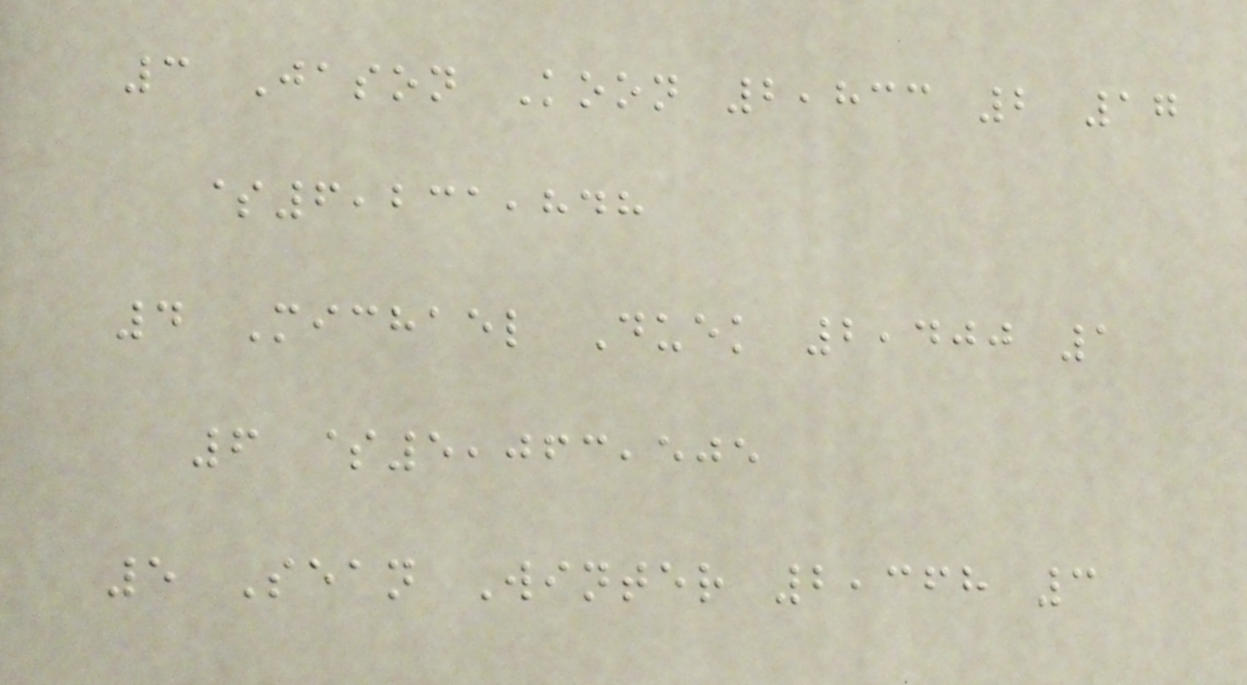3 Jason Koon 2,833 2 17
$6,231,848
4 Michael Duek 2,400 1
6 $5,063,505
5 Sean Winter 2,368 3
